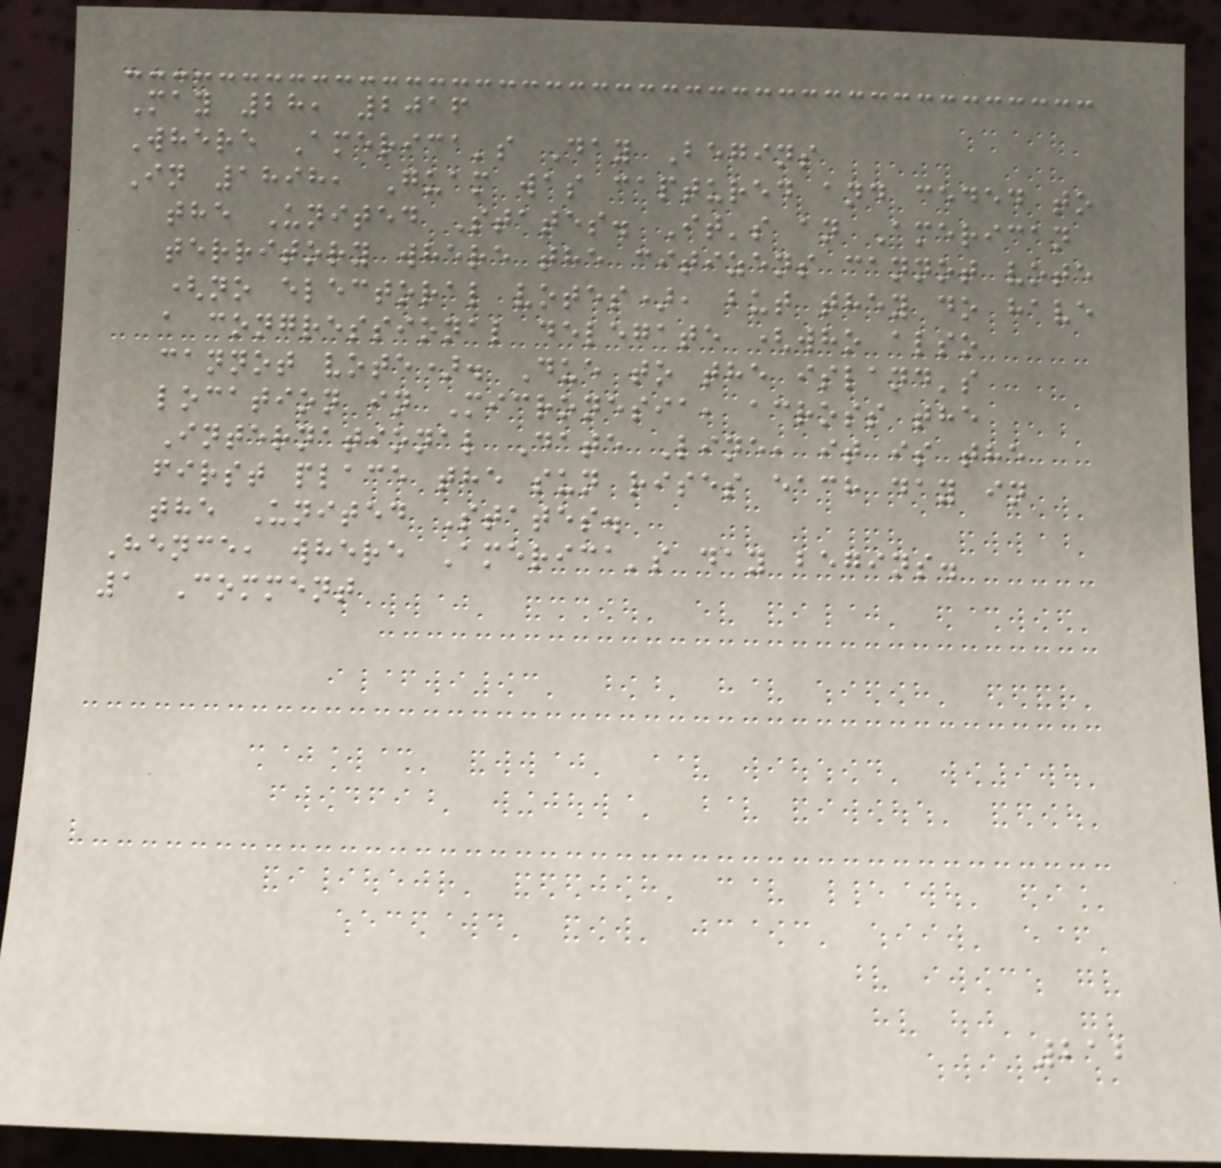May 28, 2016
Where America's Day Begins
In 1898, Guam was captured and ceded to
the United States. It's an American
territory where the citizens cannot vote
(no electoral votes), but they do have
a congressional delegate (who also
cannot vote). Due to the island's
location in Micronesia, across the
International Date Line, it is the
first place the sun rises each day in
the United States.
Hence, where America's day begins.
1 Comment
212
